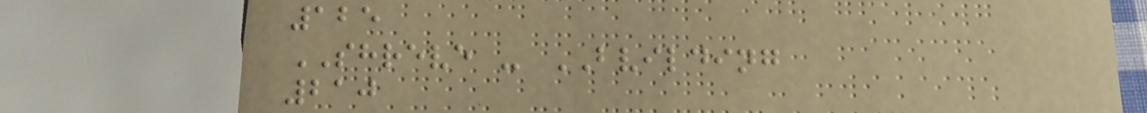125
SHREVE - BVILDING
210
